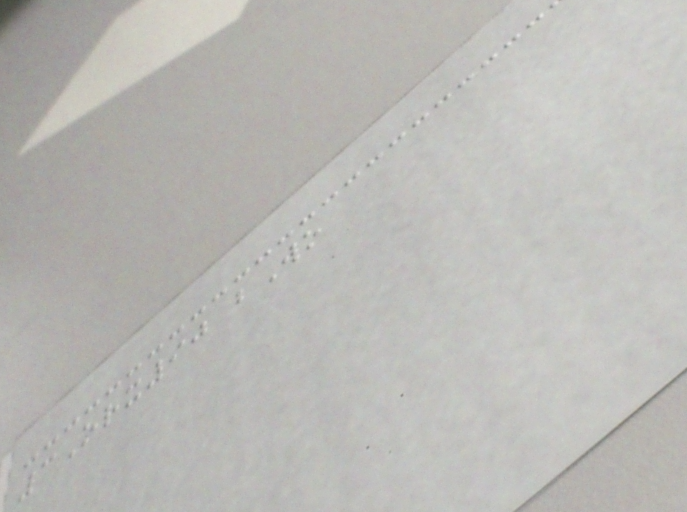3Orx90 bWo
